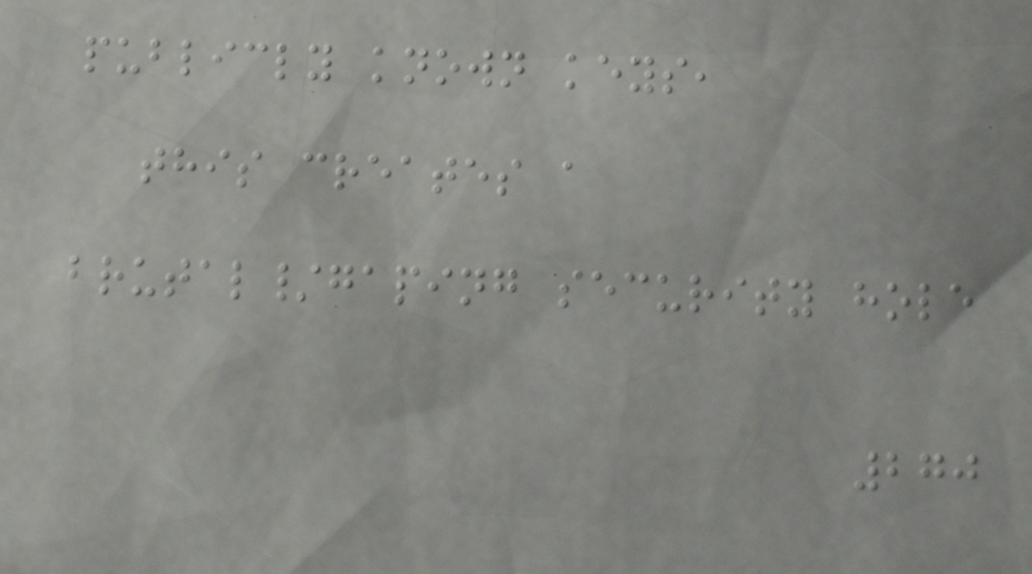publicly known keys,
this creates a
brutal/gaping security hole
270
